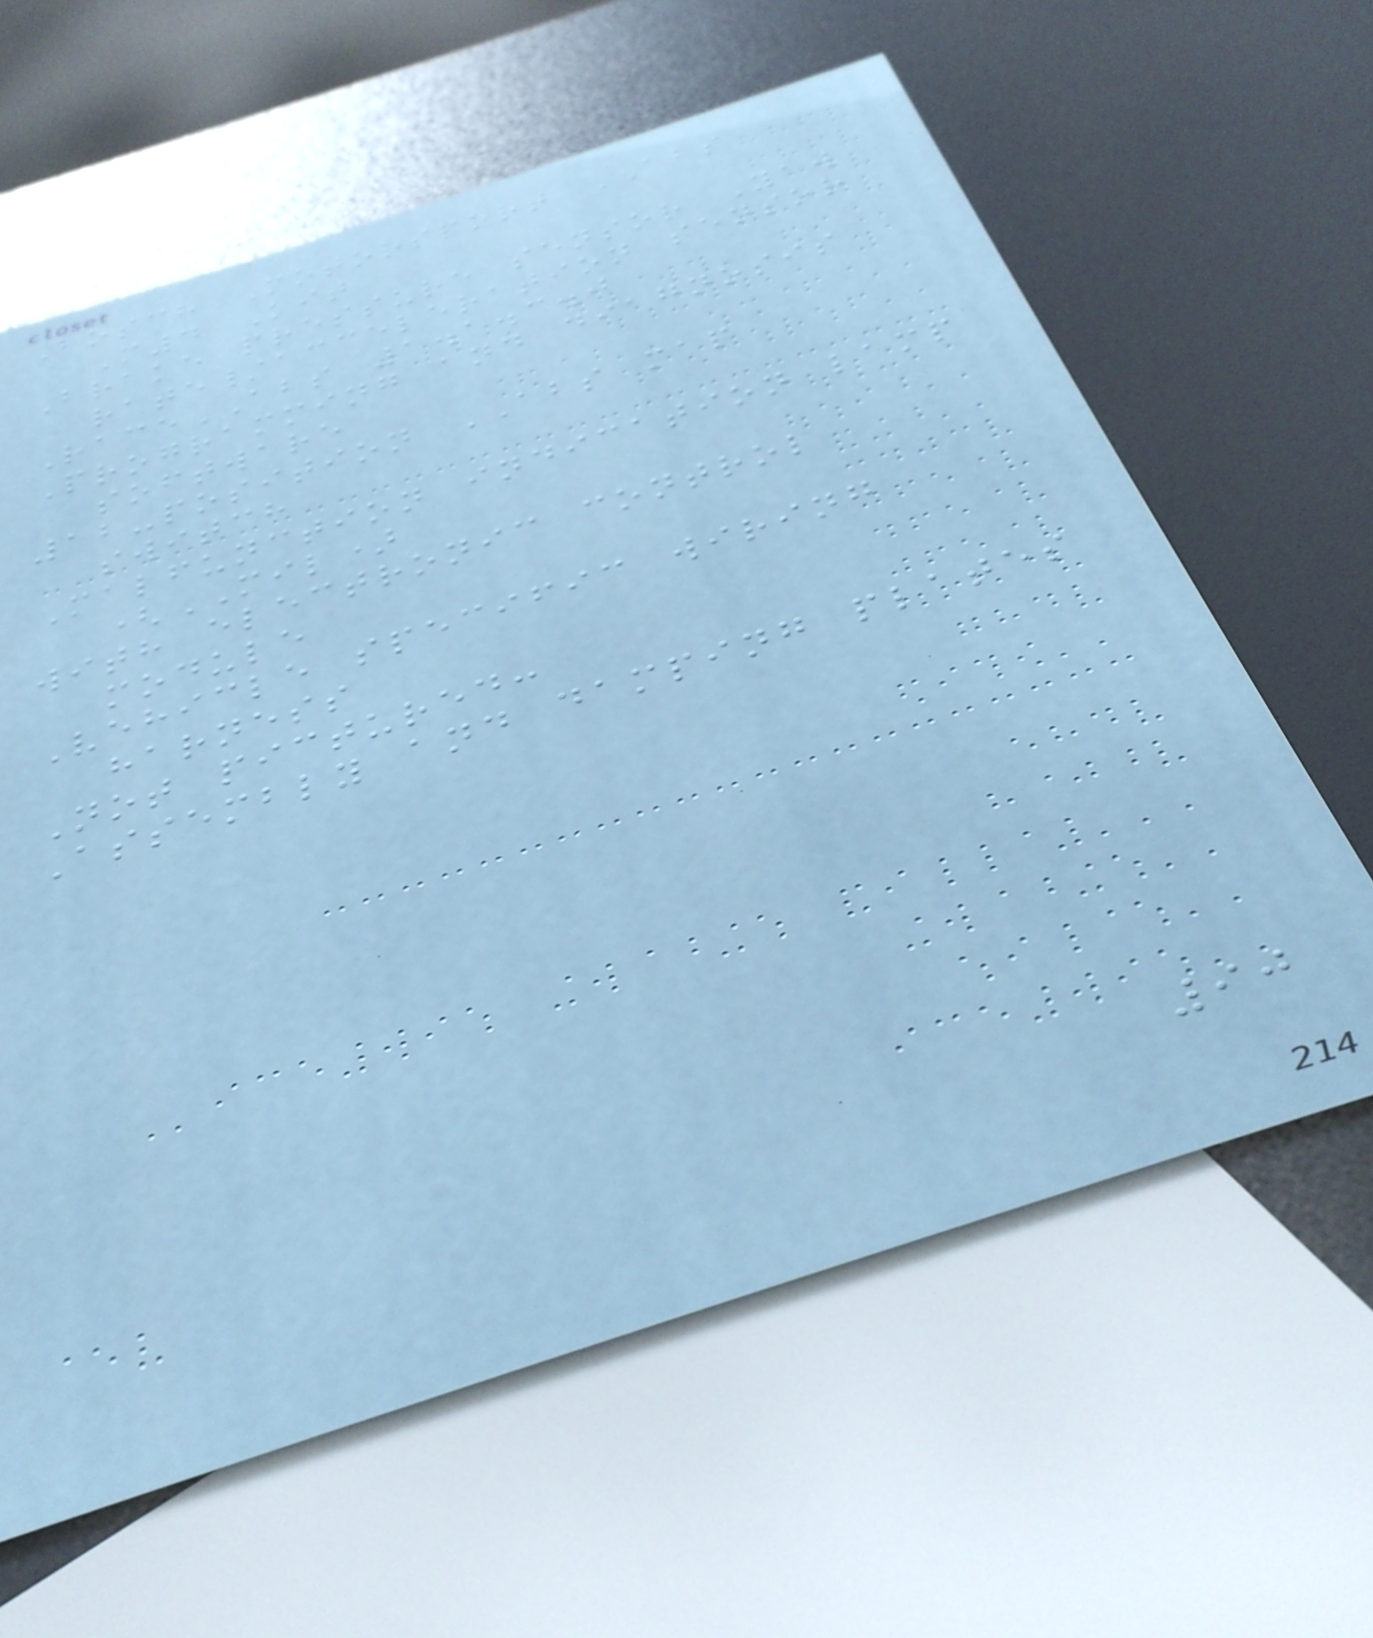Bosch Motorsport ABS
M4 Kit
Brake pressure sensor Yaw
rate/acceleration sensor
RaceABS 1.1.3.0
Programming and diagnosis
software
12-position ABS map
switch
Malfunction indication lamp
(MIL)
with electronic control
module
Vehicle specific wiring
harness
Not pictured:
Assembly and damping plates
90
